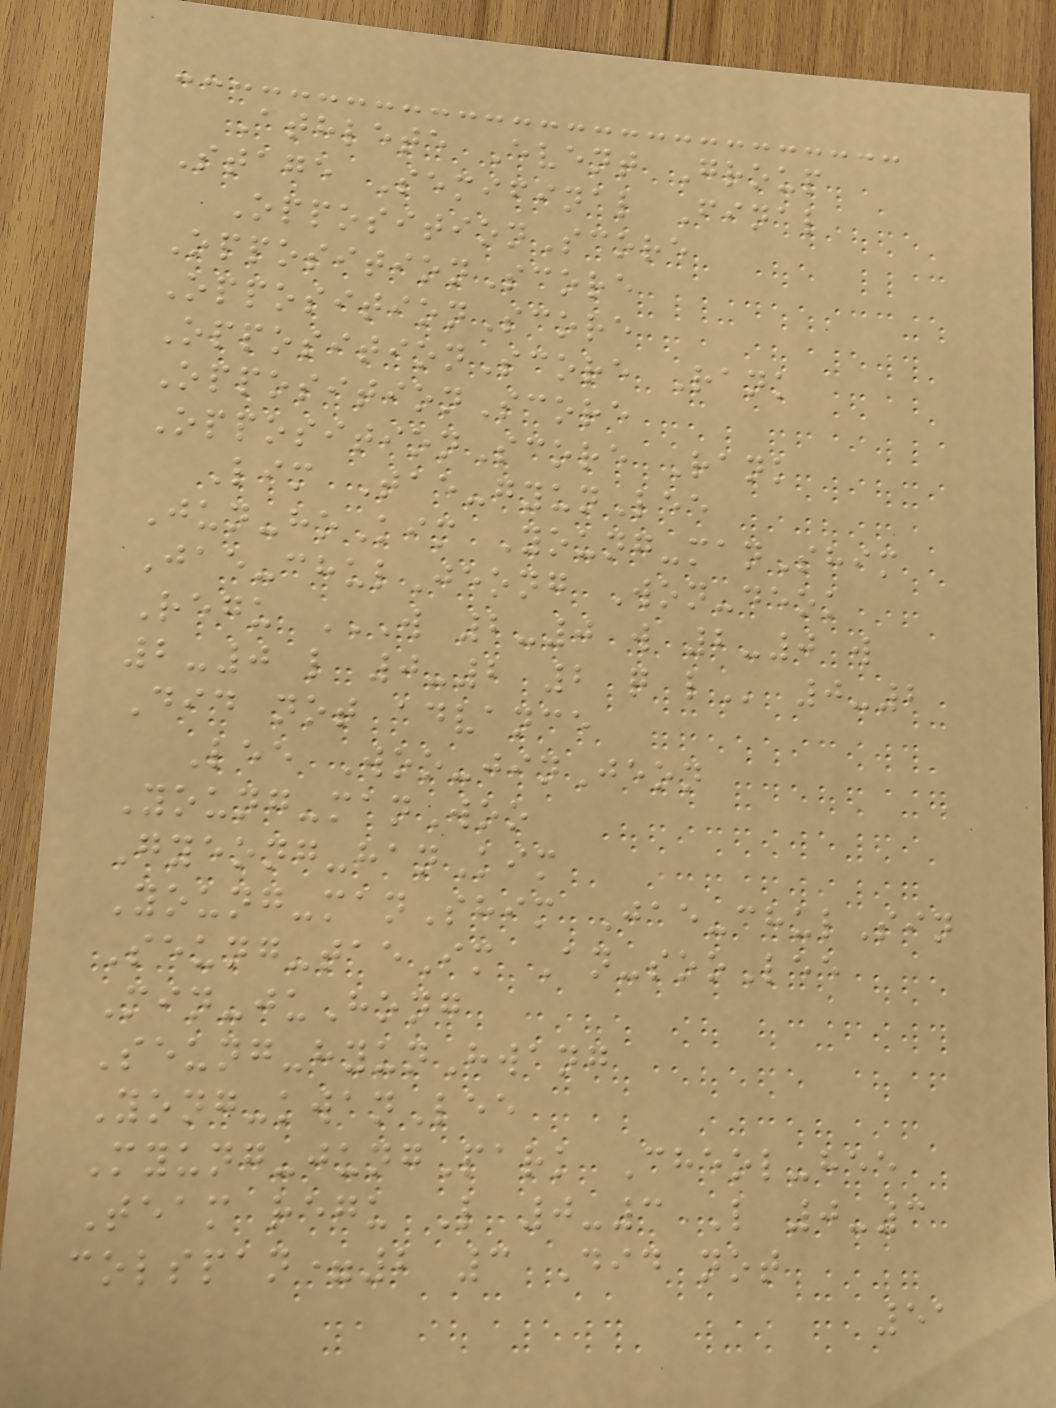Athlete Event Group
Stage Semifinal Final
OppositionScore
OppositionScore
OppositionScore
OppositionScore Rank
OppositionScore
OppositionScore Rank
Lim Tae-gyunLee
Jun-hoKim Young-manShim
Jae-chulJeong Won-deok
Regu W 2-0 W 2-0 W
2-0 L 0-2 2 Q L 0-2
Did not advance
Lee Woo-jinJeon
Young-manWoo
Gyeong-hanKim
Young-manShim Jae-chulSin
Seung-taeIm An-sooLee
Min-juHong
Seung-hyunHwang
Yong-kwanLee
Myung-jungPark Cheol-hee
Team regu L 0-3 L 0-3
colspan=2 3 Did not
51
